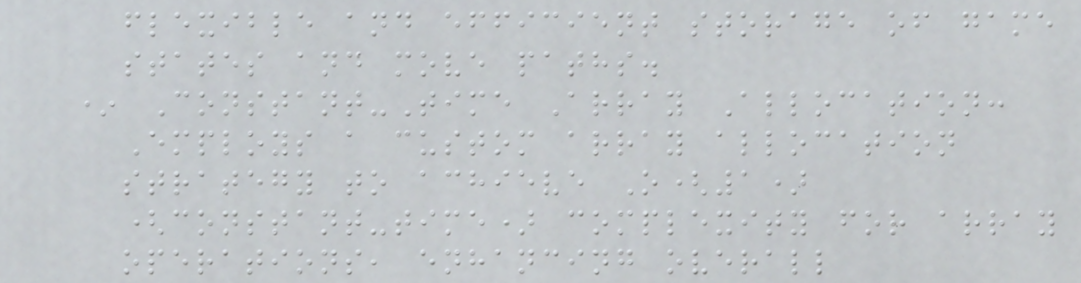flexible and efficient storage of game
states and move paths.
* Constant-Time Array Allocation:
Employs a custom array allocation
strategy to achieve O(1)
(constant-time) complexity for array
operations, enhancing overall
